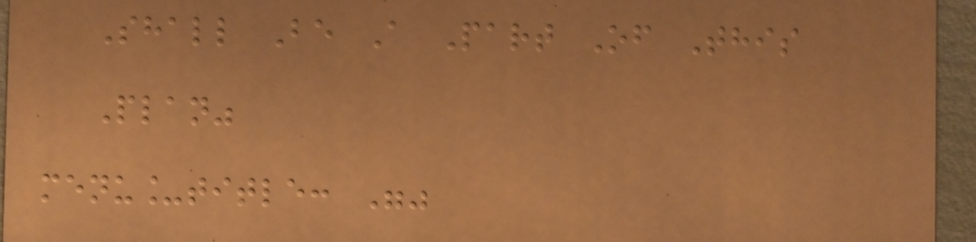Shall Be A Part Of This
Plan"
menu_title: ""
